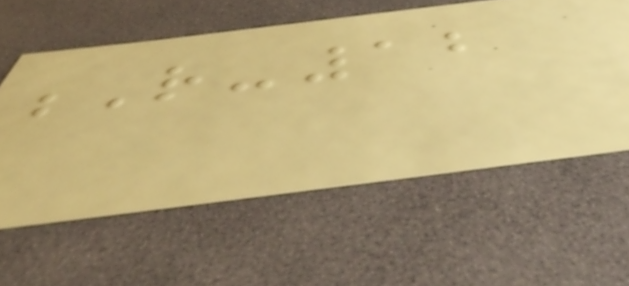R-12
